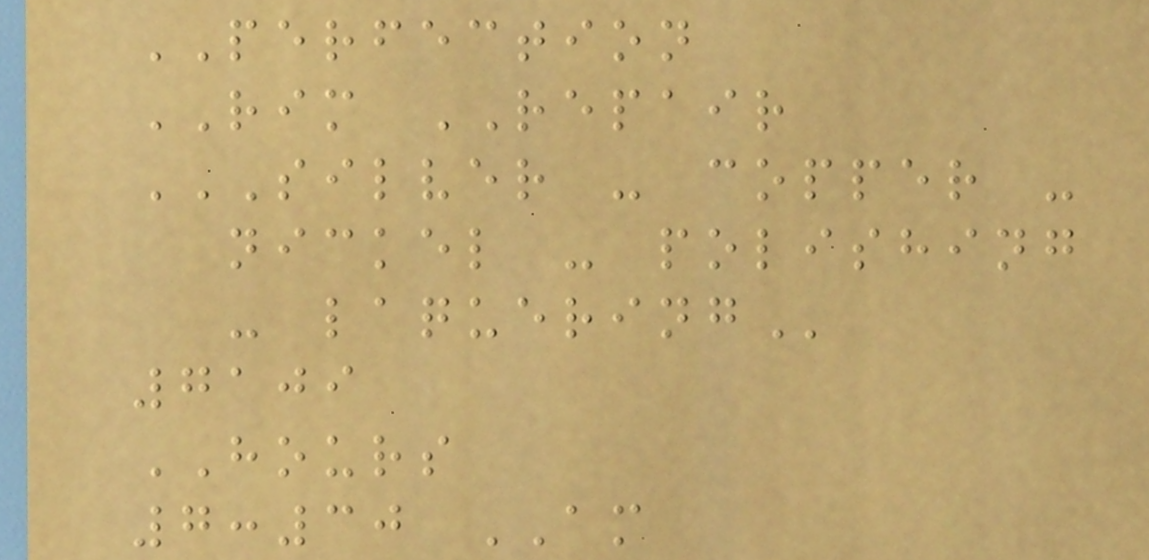PERFECTION
RIM REPAIR
SILVER - COPPER -
NICKEL - POLISHING
- LAQUERING
7109
HOURS
7:30 AM
